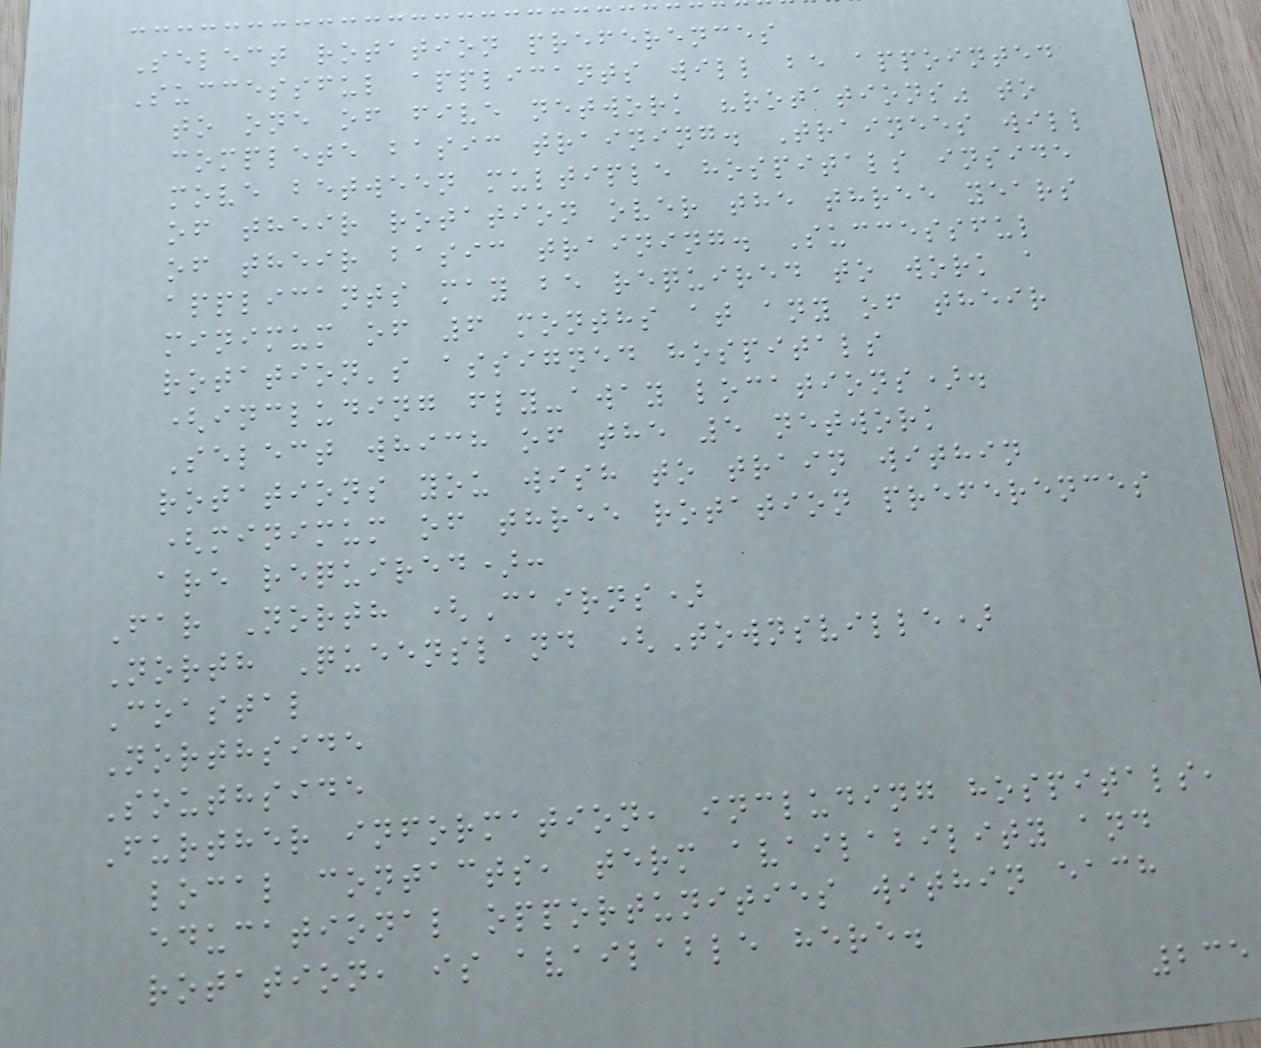Select rotation preferences
Successful applicants will be appointed
to one of five network "rotations" to
complete basic training. Trainees will
move between multiple hospitals inside
of their rotation over the three years
of their basic training. Successful
applicants may be required to work a
minimum of 6 months at any of their
rotation's assigned hospitals
(including fly-away locations).
Select which of the 5 network
rotations you wish to train within
(minimum of three rotation preferences
are required):
Far North (Cairns)
North Queensland (Townsville)
Coastal
Northside
Southside
Further information, including hospitals,
local contacts, term availability and
educational opportunities within each
rotation, is available here.
235
